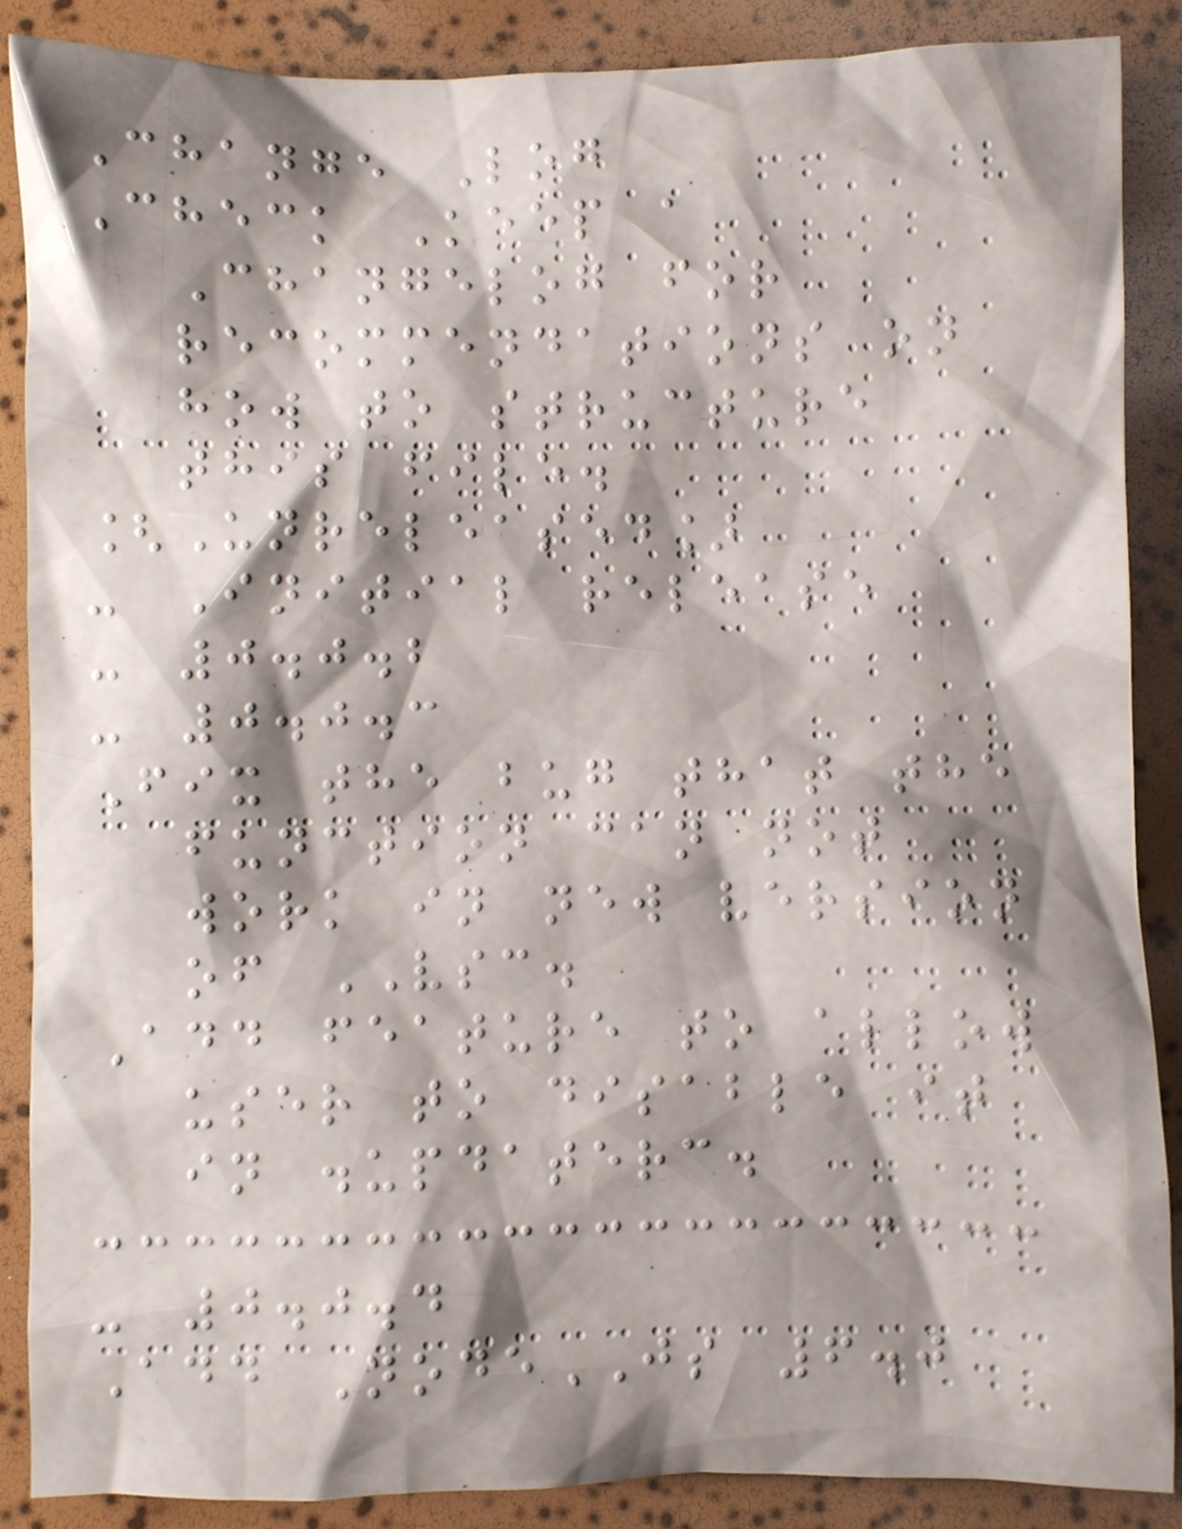Change Log
Check Keep a
Changelog for
recommendations on
how to structure
this file.
[Unreleased]
- Initial release
- 0.0.2
- 0.0.3
Fix the bug that the
function can not
work in new version
of VSC.
Add feature to allow
user to disable it
in .updaterc.
- 0.0.4
Add NodeJS 6.0
